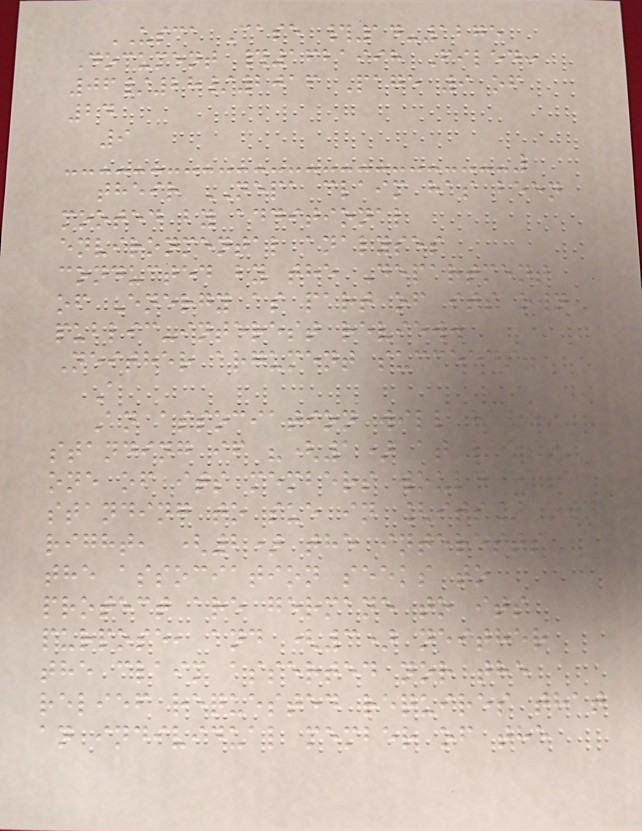USCA Case #14-1275
Document #1621998 Filed:
06/28/2016 Page 9 of
24
9
their NEPA claim has been
mooted by additional
environmental analyses
conducted by the Department
of Energy as part of its own
public-interest review.
Neither argument succeeds.
A
An association will have
standing if "(1) at least
one of its members would have
standing to sue in [its] own
right, (2) the interests
the association seeks to
protect are germane to its
purpose, and (3) neither
the claim asserted nor the
relief requested requires that
an individual member of the
